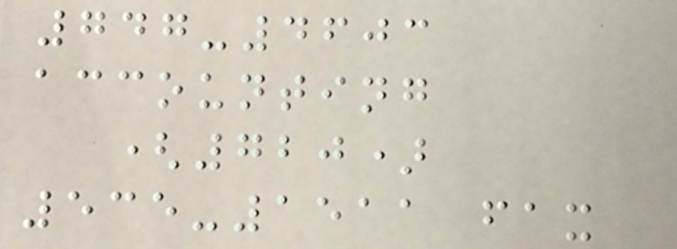747-4603
accounting
(720)
535-1511 fax
